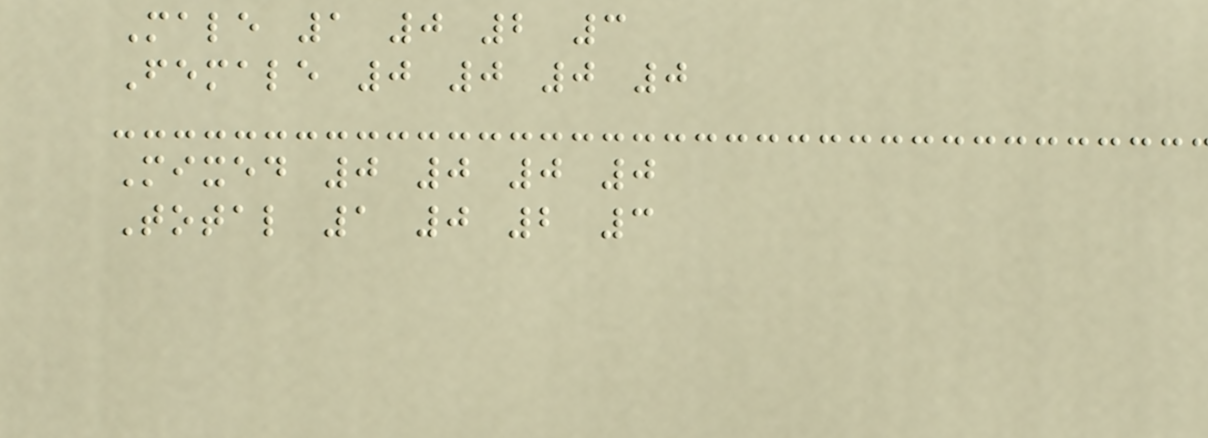Male 1 0 2 3
Female 0 0 0 0
Mixed 0 0 0 0
Total 1 0 2 3
